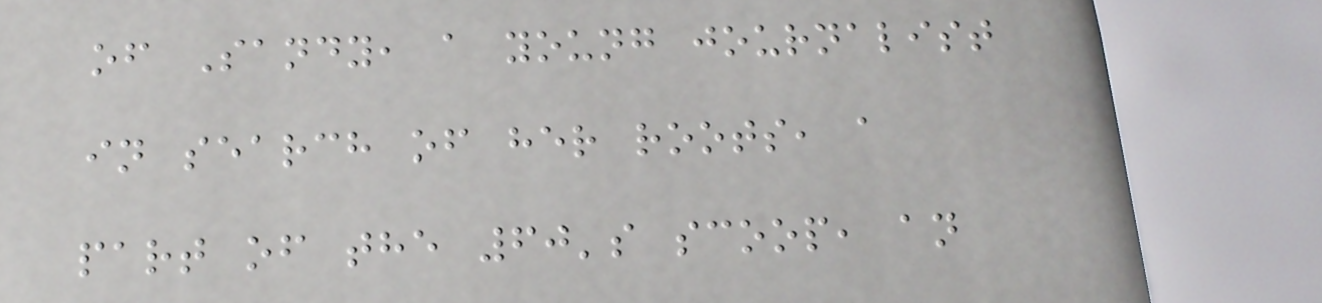of Sandy, a young journalist
in search of her roots, a
part of the 60's scoop, an
